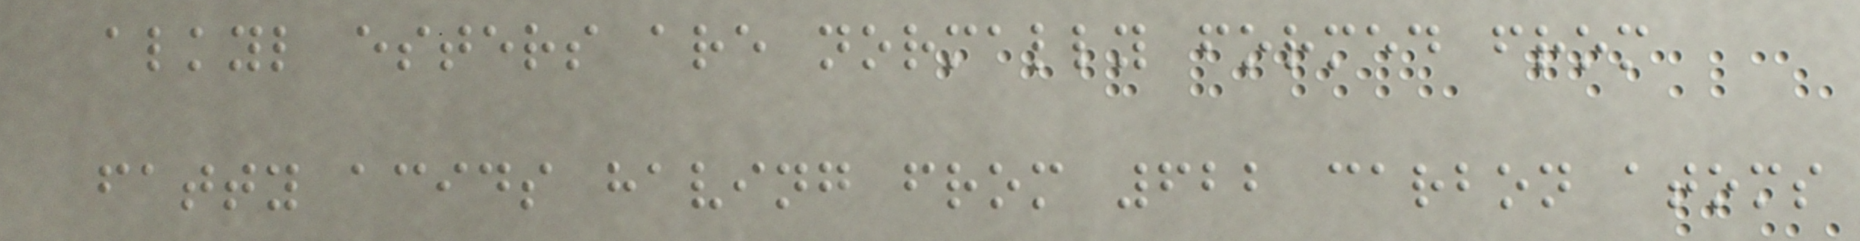alkyl esters are normally formed from
fatty acids having from 622 carbon atoms
